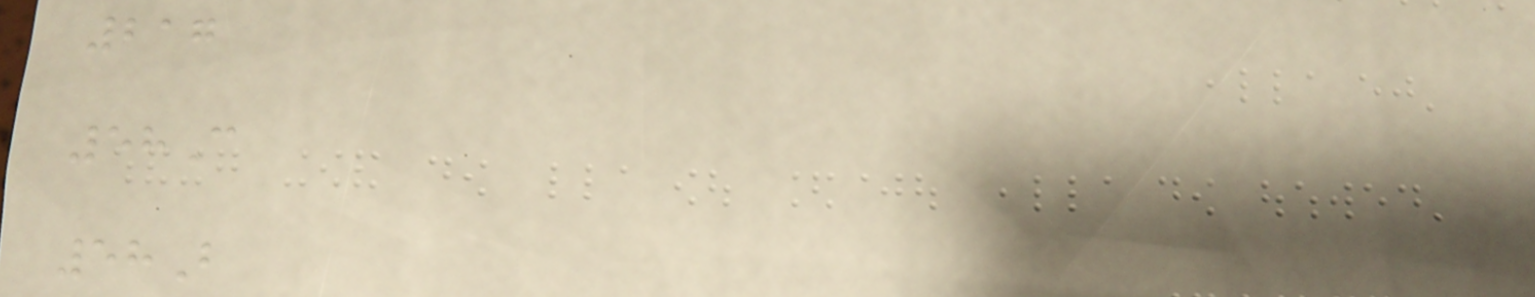217
58C
58B
